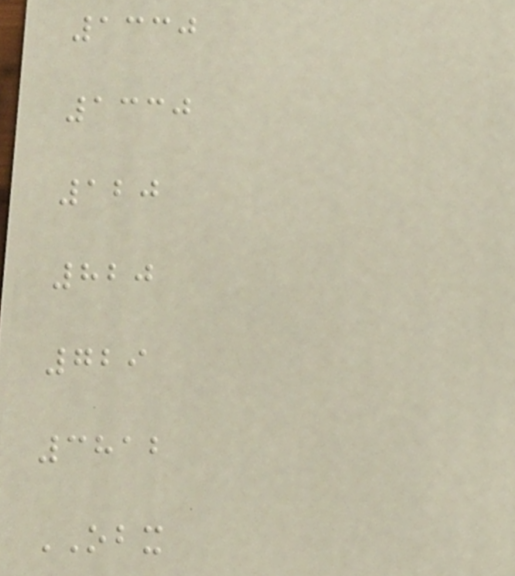1330
1330
120
820
729
3812
OBX
